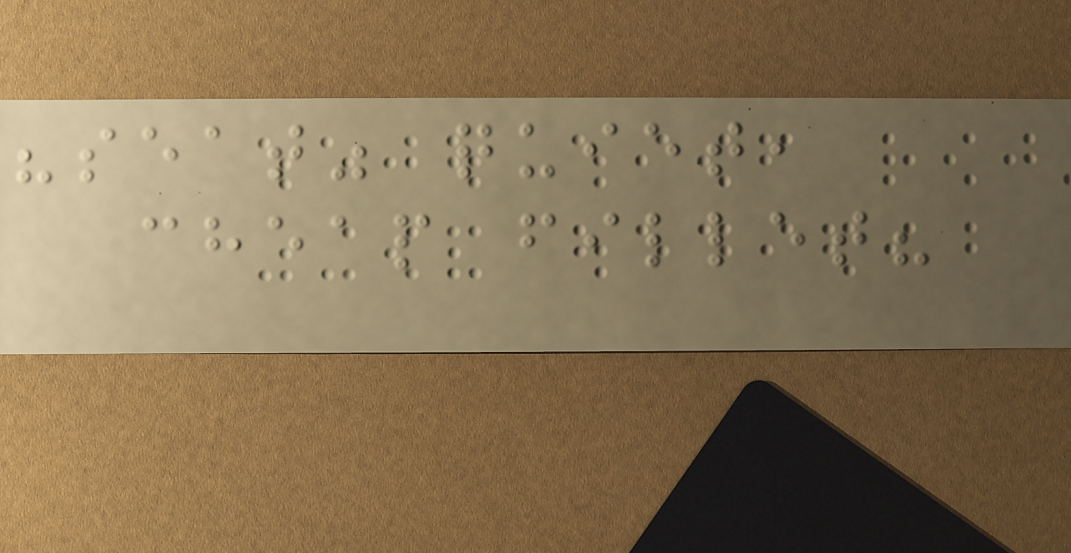"seat" quiet,
cheap fillet?
